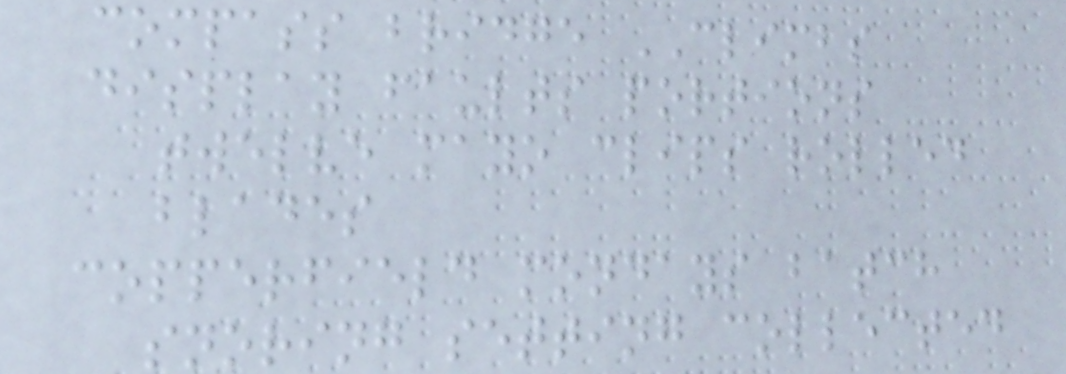compass bridge CLIMBS
display faults portions
twelve mayo clips rolled
blades
copperfield mondays batch
snoring setting collected
